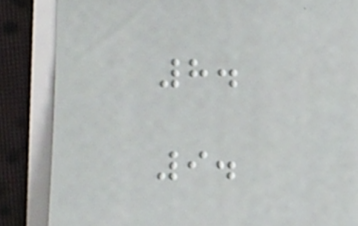8.
9.
